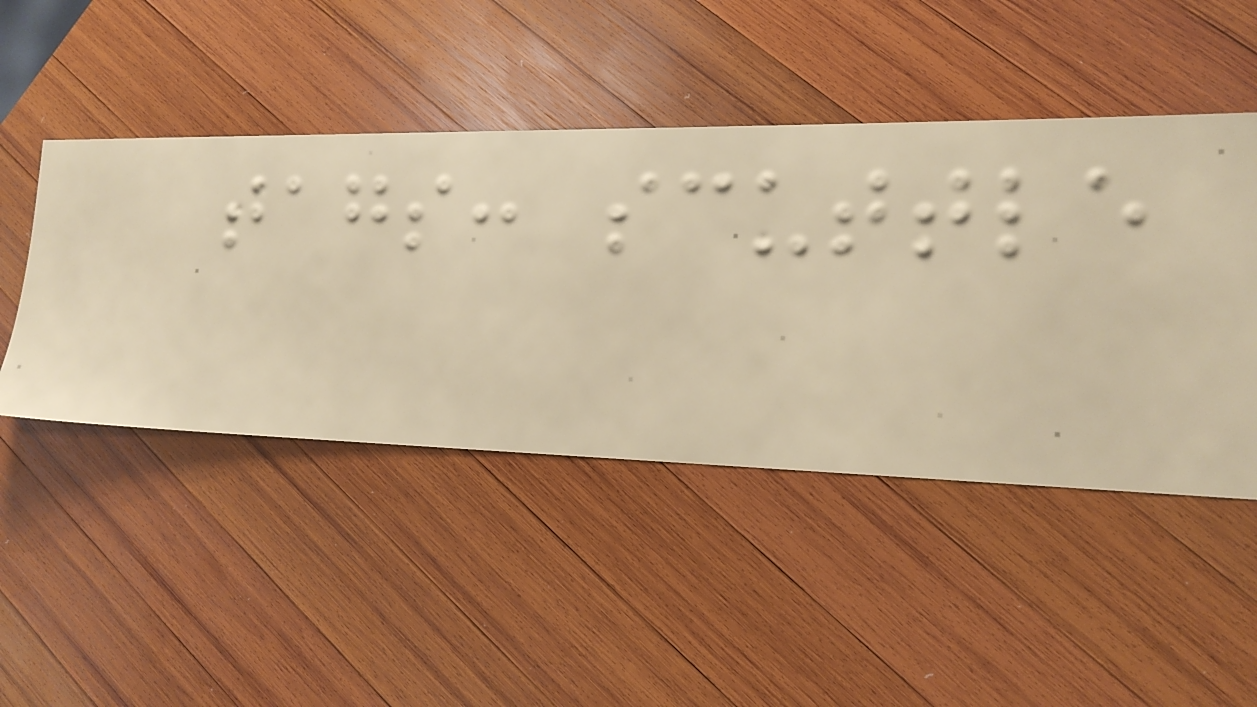tags: scuttle
